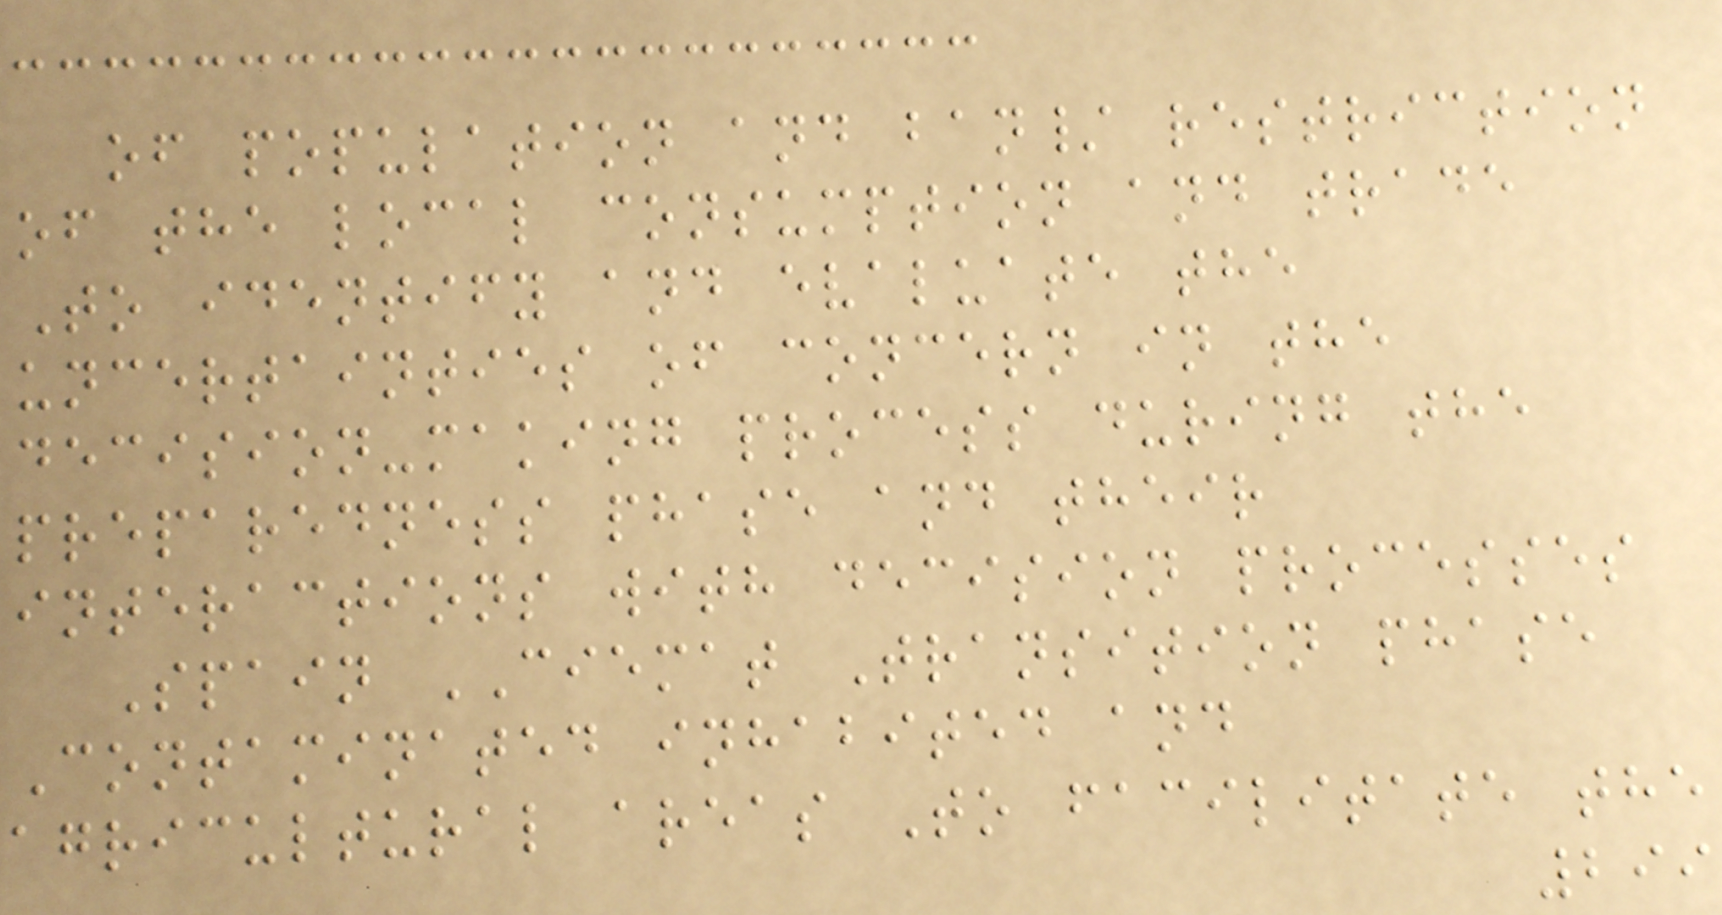of population and ban/ restriction
of the local consumption and trade
To identify and evaluate the
uncertainties of concern in the
decision-making process during the
preparedness phase and their
interactions with decision processes
Spain CIEMAT Transition phase
Contaminated inhabited and
agricultural areas To facilitate the
299
